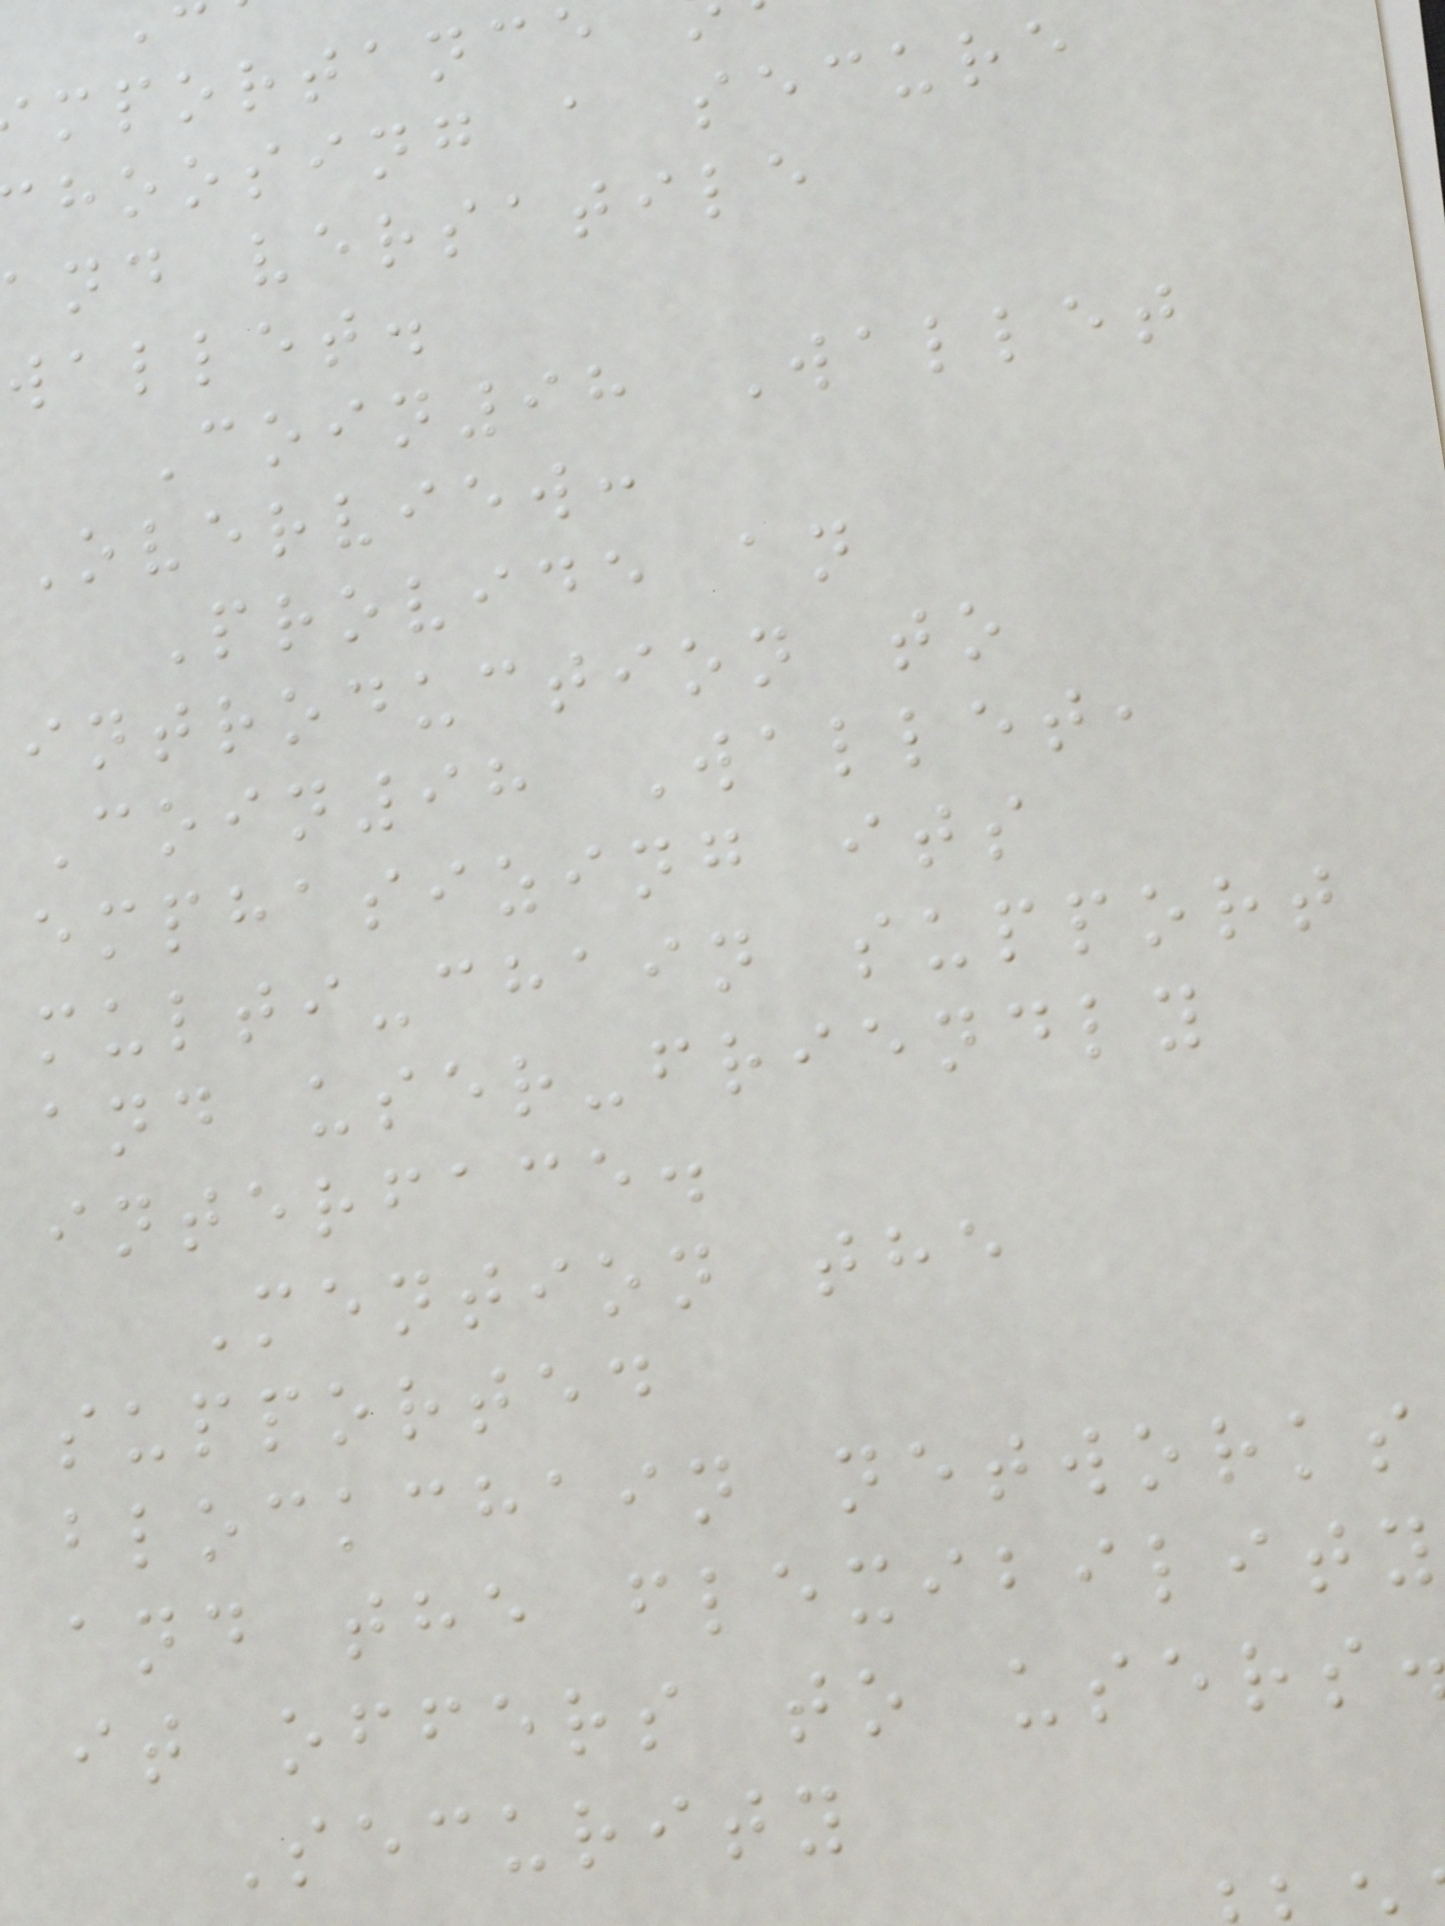mportance
hoosing a secure
and versatile
wallet.
Coin98 Wallet
Overview:
Provide an
introduction to
Coin98 Wallet,
emphasizing its
multi-chain support
and user-friendly
interface.
Mention the
supported
blockchain networks
and the flexibility
it offers to users
Security
